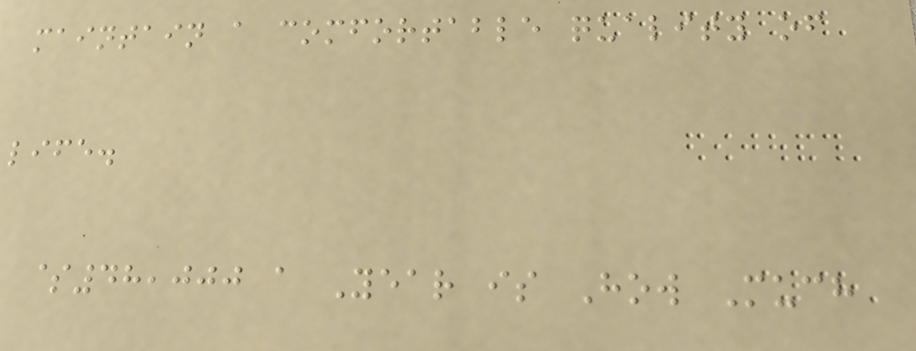maintain a comfortable quality of
life.
$48,000 a Year is How Much
